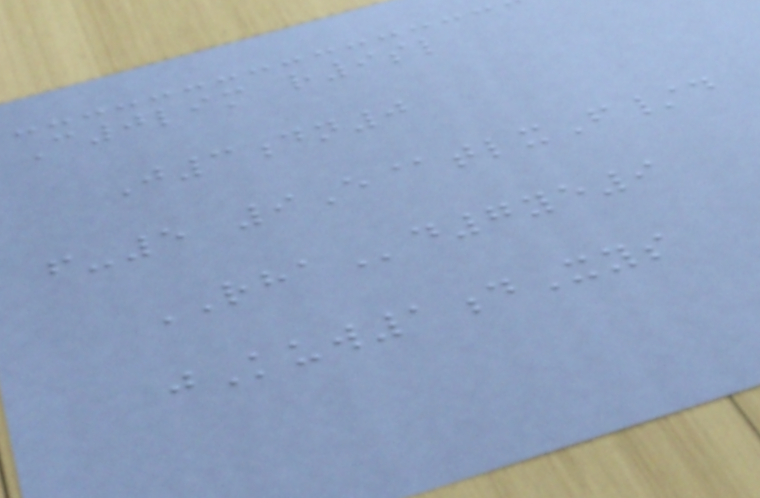C0lim r9sl
J3dn0
f-5 9E@tlxF/d
RHAd7ye9
jKuw1dXys
